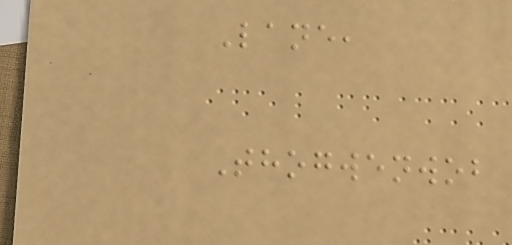Lane,
Thogwenwob
